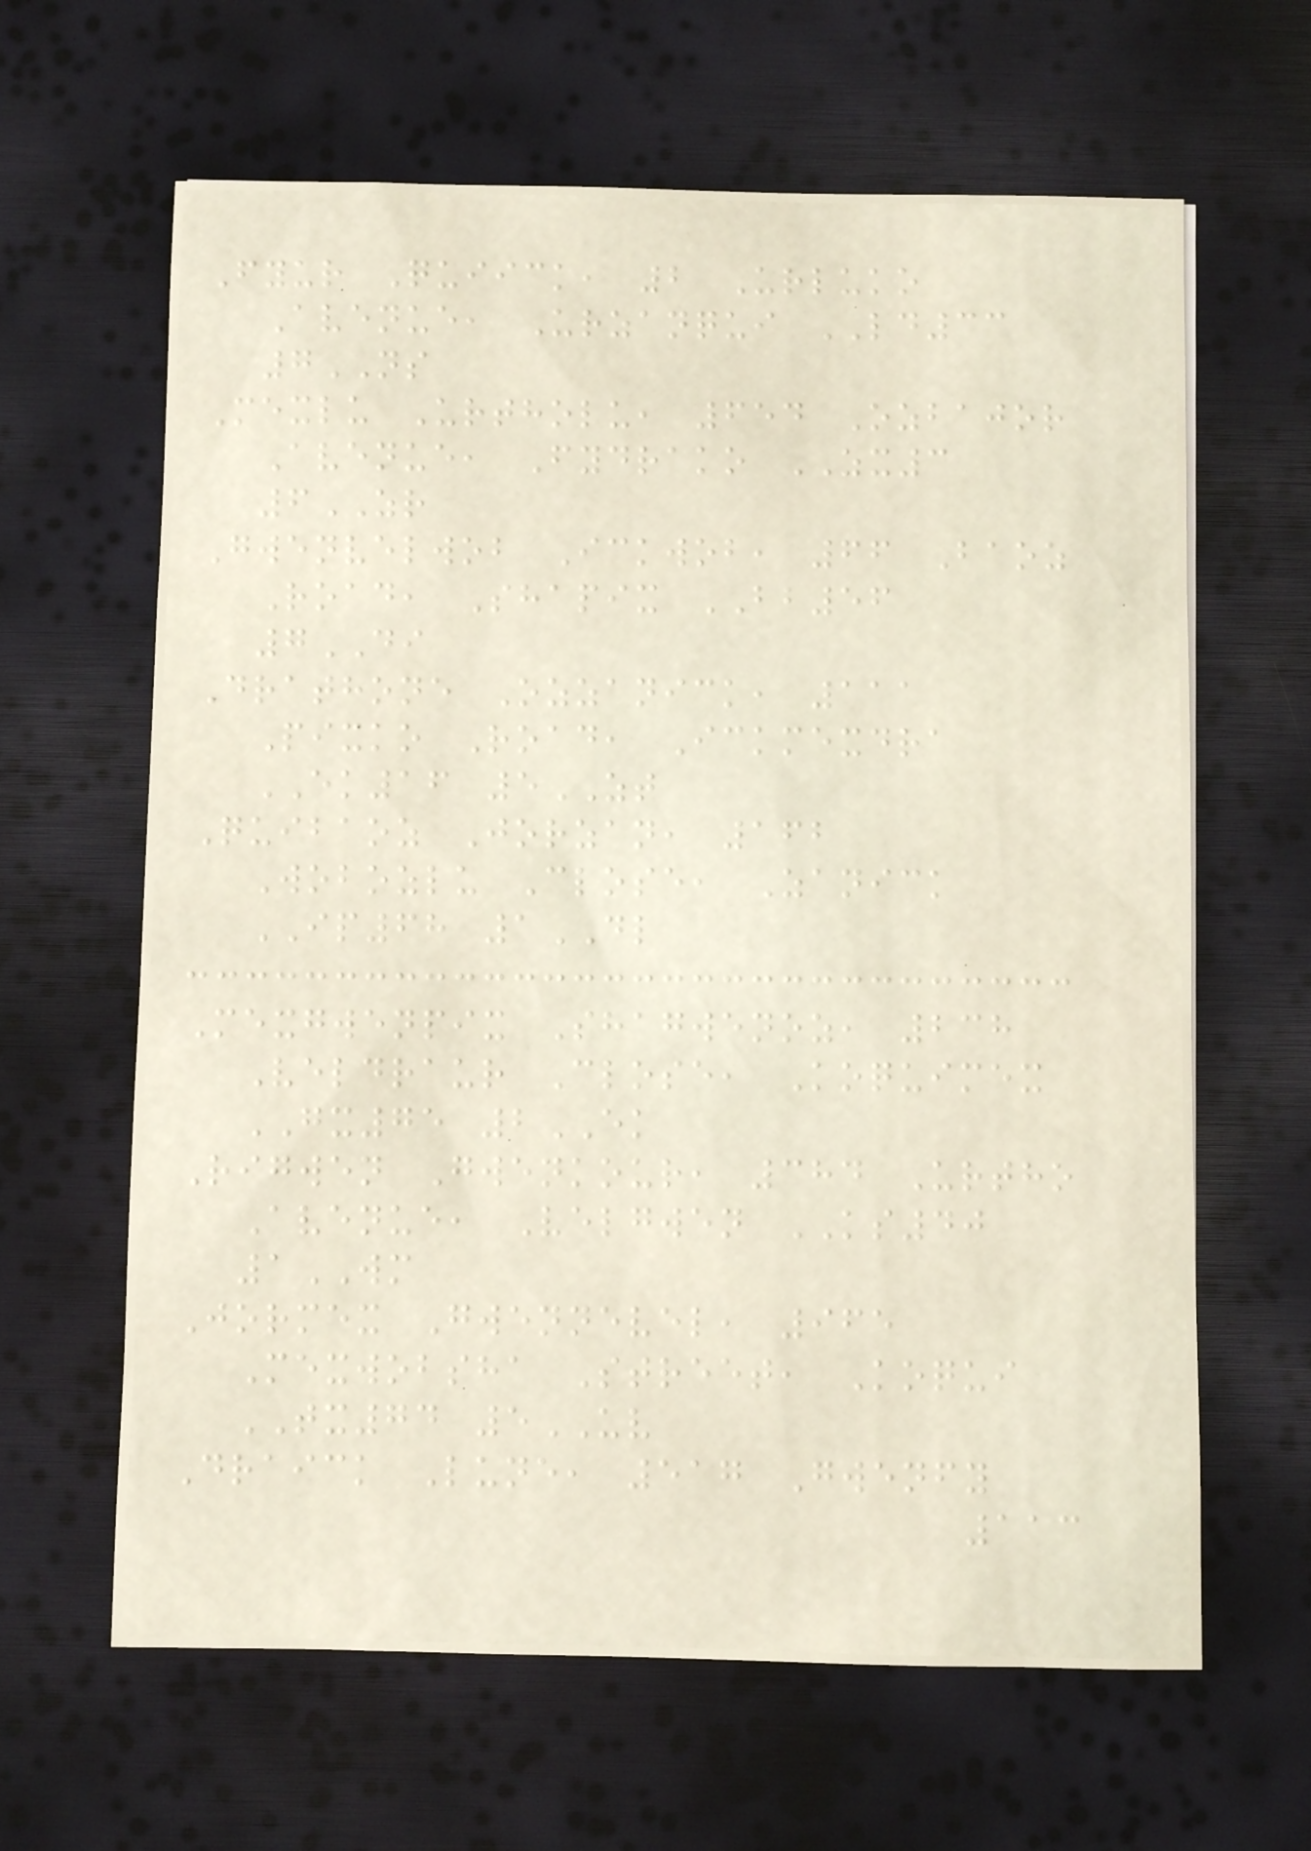Fyur Quiick, 2 Urluko
Avenue, Urzanqui LD33
7NS
Mexlu Urtholu, 654 Ozbajor
Avenue, Fydrako ZX3
6ZR
Gwenvelwob Ickwob, 66 Baoz
Road, Shapix BB56
7DI
Drathone Ozzanick, 111
Pixko Road, Ickmexdra
EK16 5ZT
Quibaoz Jorzan, 162
Wobozlu Close, Zanick
IP68 1DL
Mexgwenpix Shagwenoz, 238
Veldraur Close, Koquimex
GX75 2EK
Rigwen Gwenkour, 384 Urtho
Avenue, Velgwen KS40
1WM
Jormex Gwennevel, 965
Mexwobsha Street, Koqui
TX74 5UV
Draick Lune, 517 Gwenfy
113
